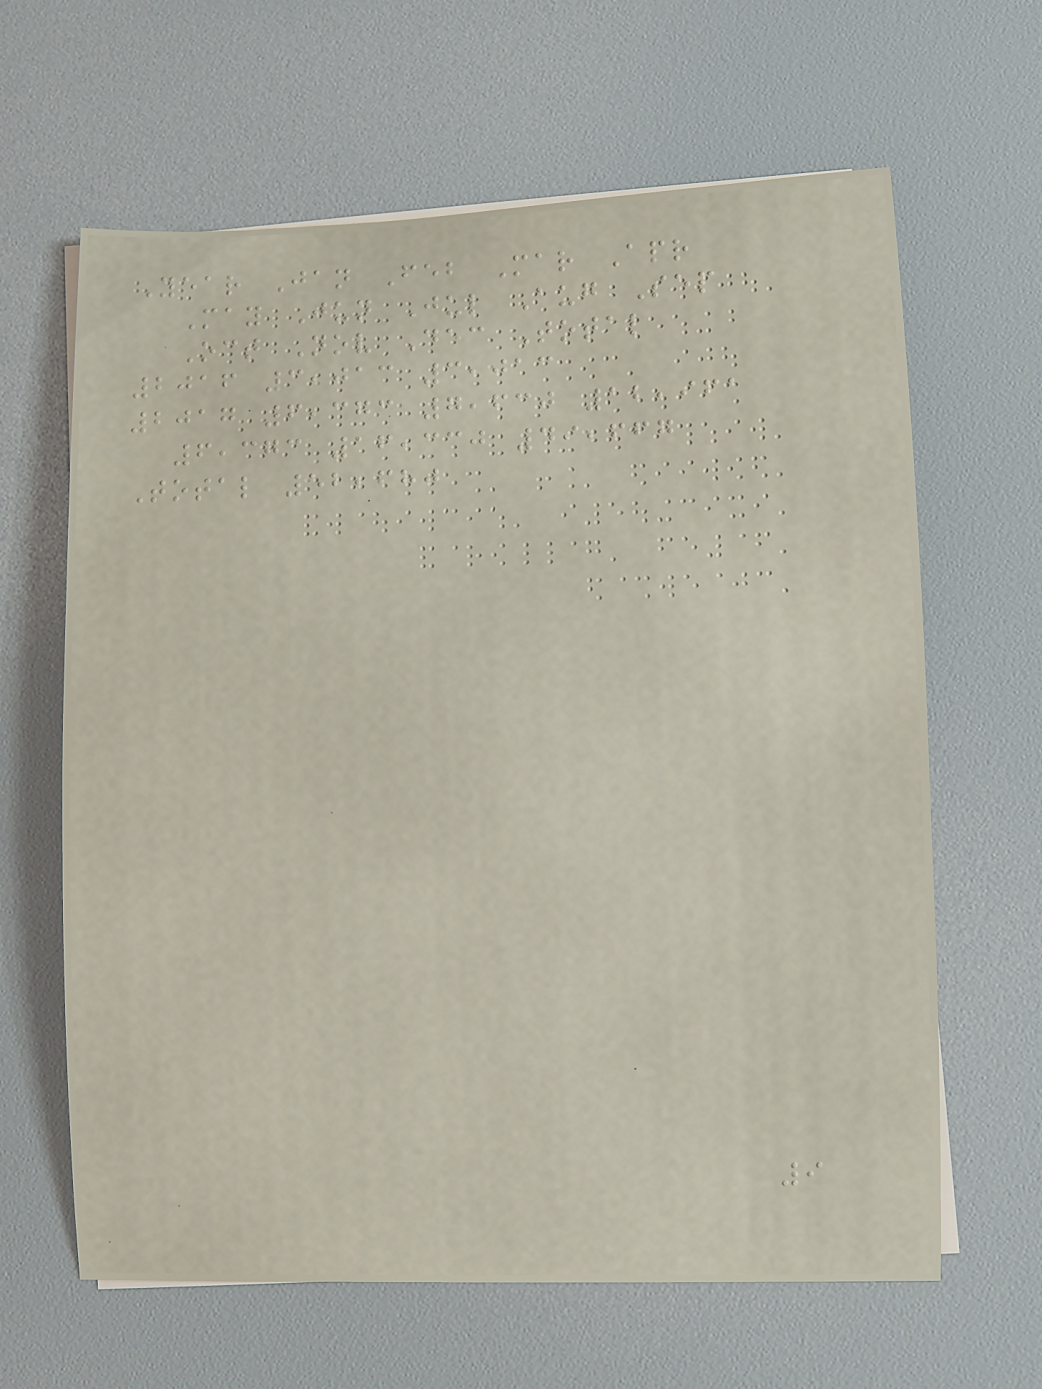Year Jan Feb Mar Apr
May Jun Jul Aug Sep
Oct Nov Dec Total
2016 3,013 3,013
2017 6,373 7,630 12,961
6,373 16,330 49,667
Total 52,680
9
